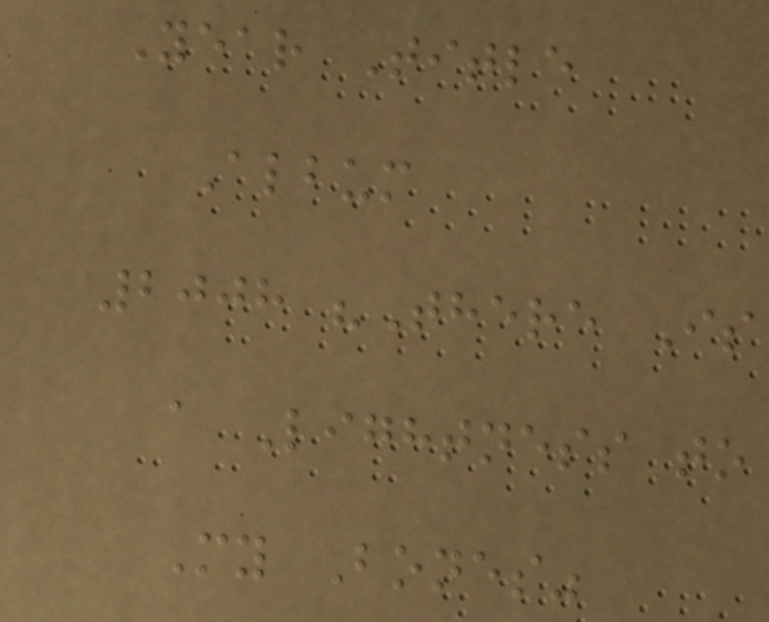Year Title
Album
2008 "There Is
a Lightness to
My Bones"
